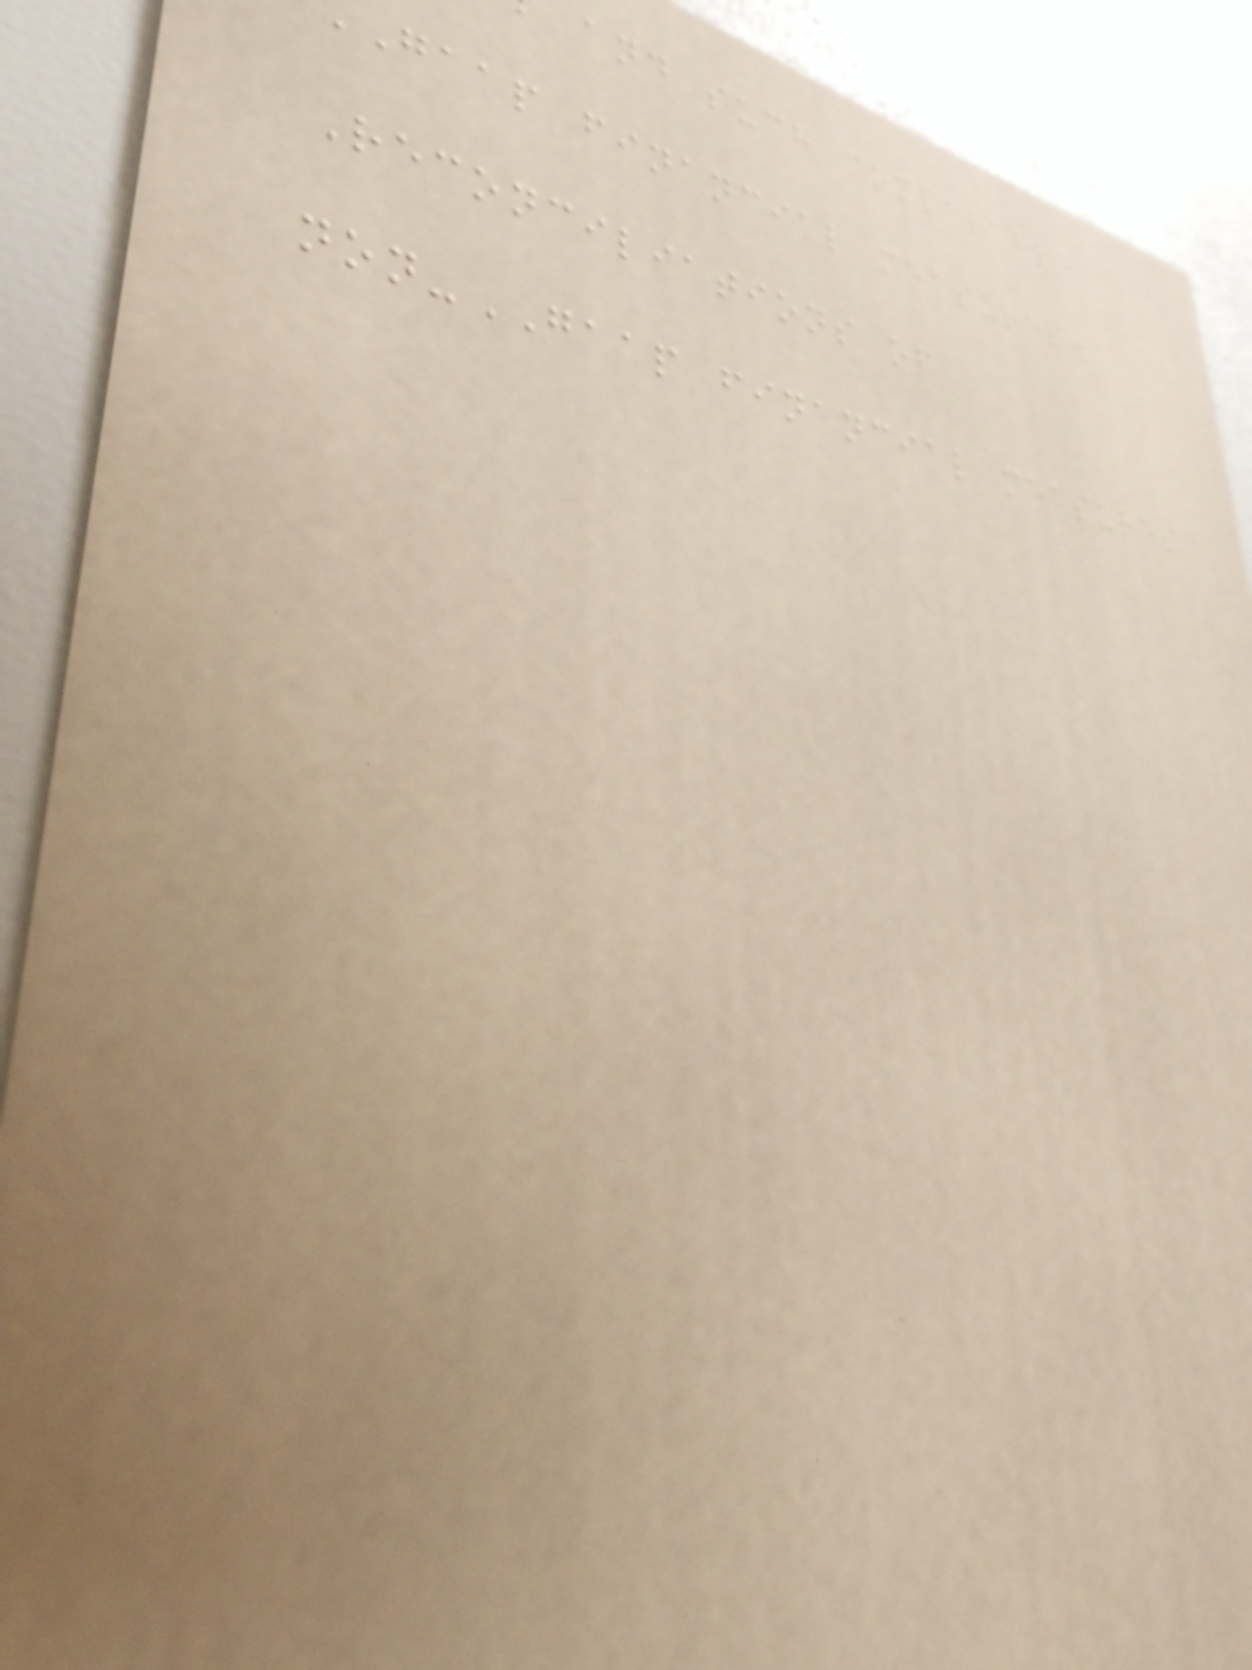and such comparable
gaap financial measures.
Reconciliations of
non-GAAP financial measures
